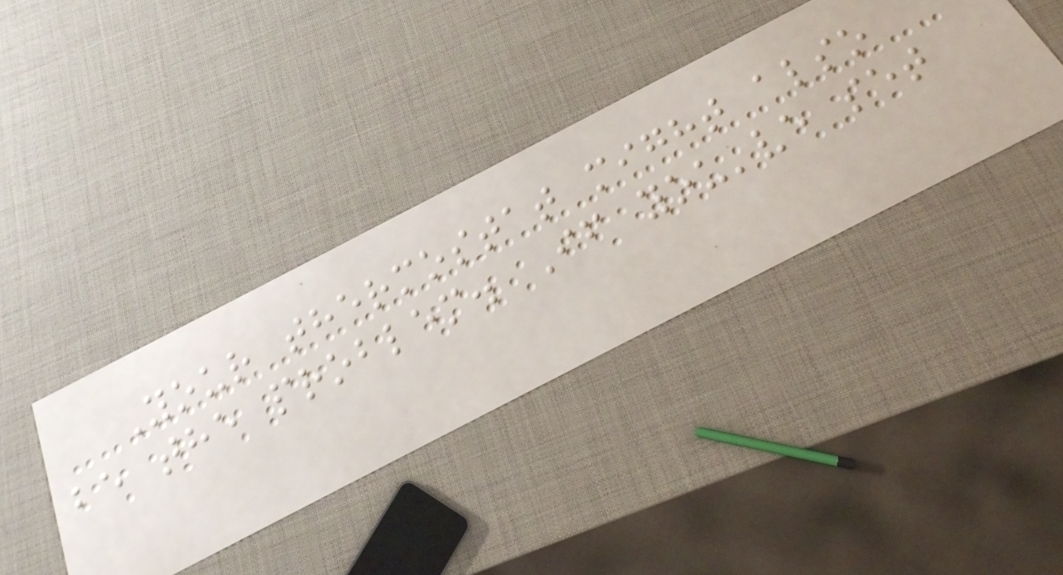Your thermostat might also
be the problem. If you've set
